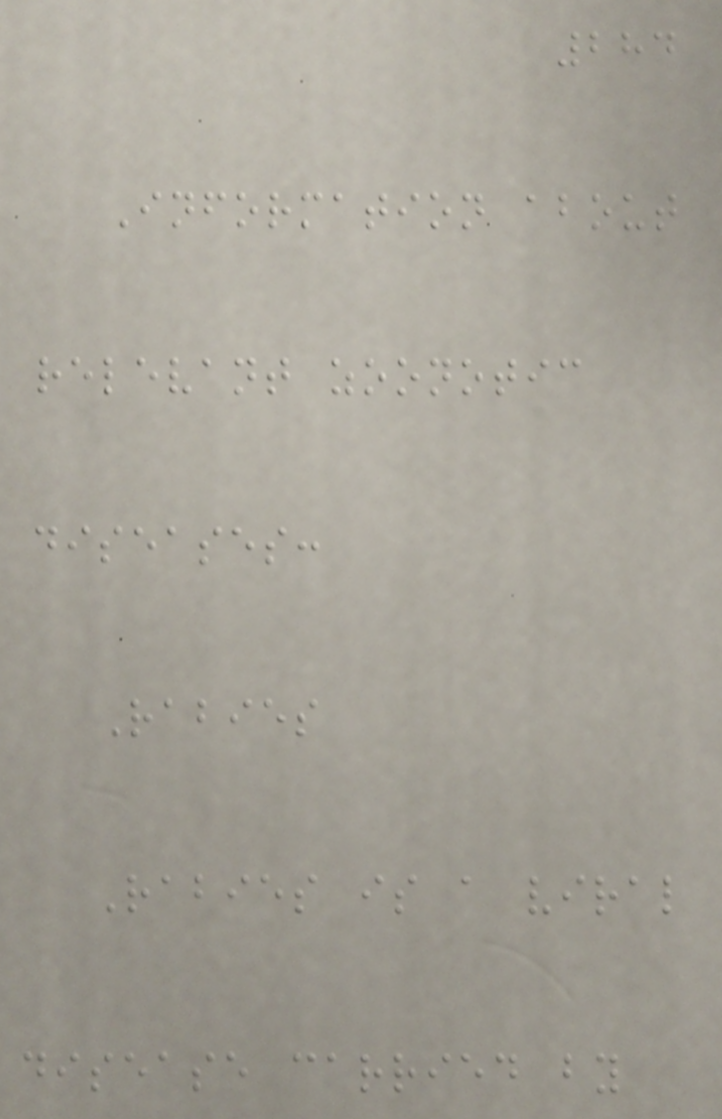284
Information about
relevant zoonotic
diseases:
Rabies
Rabies is a viral
disease carried by
